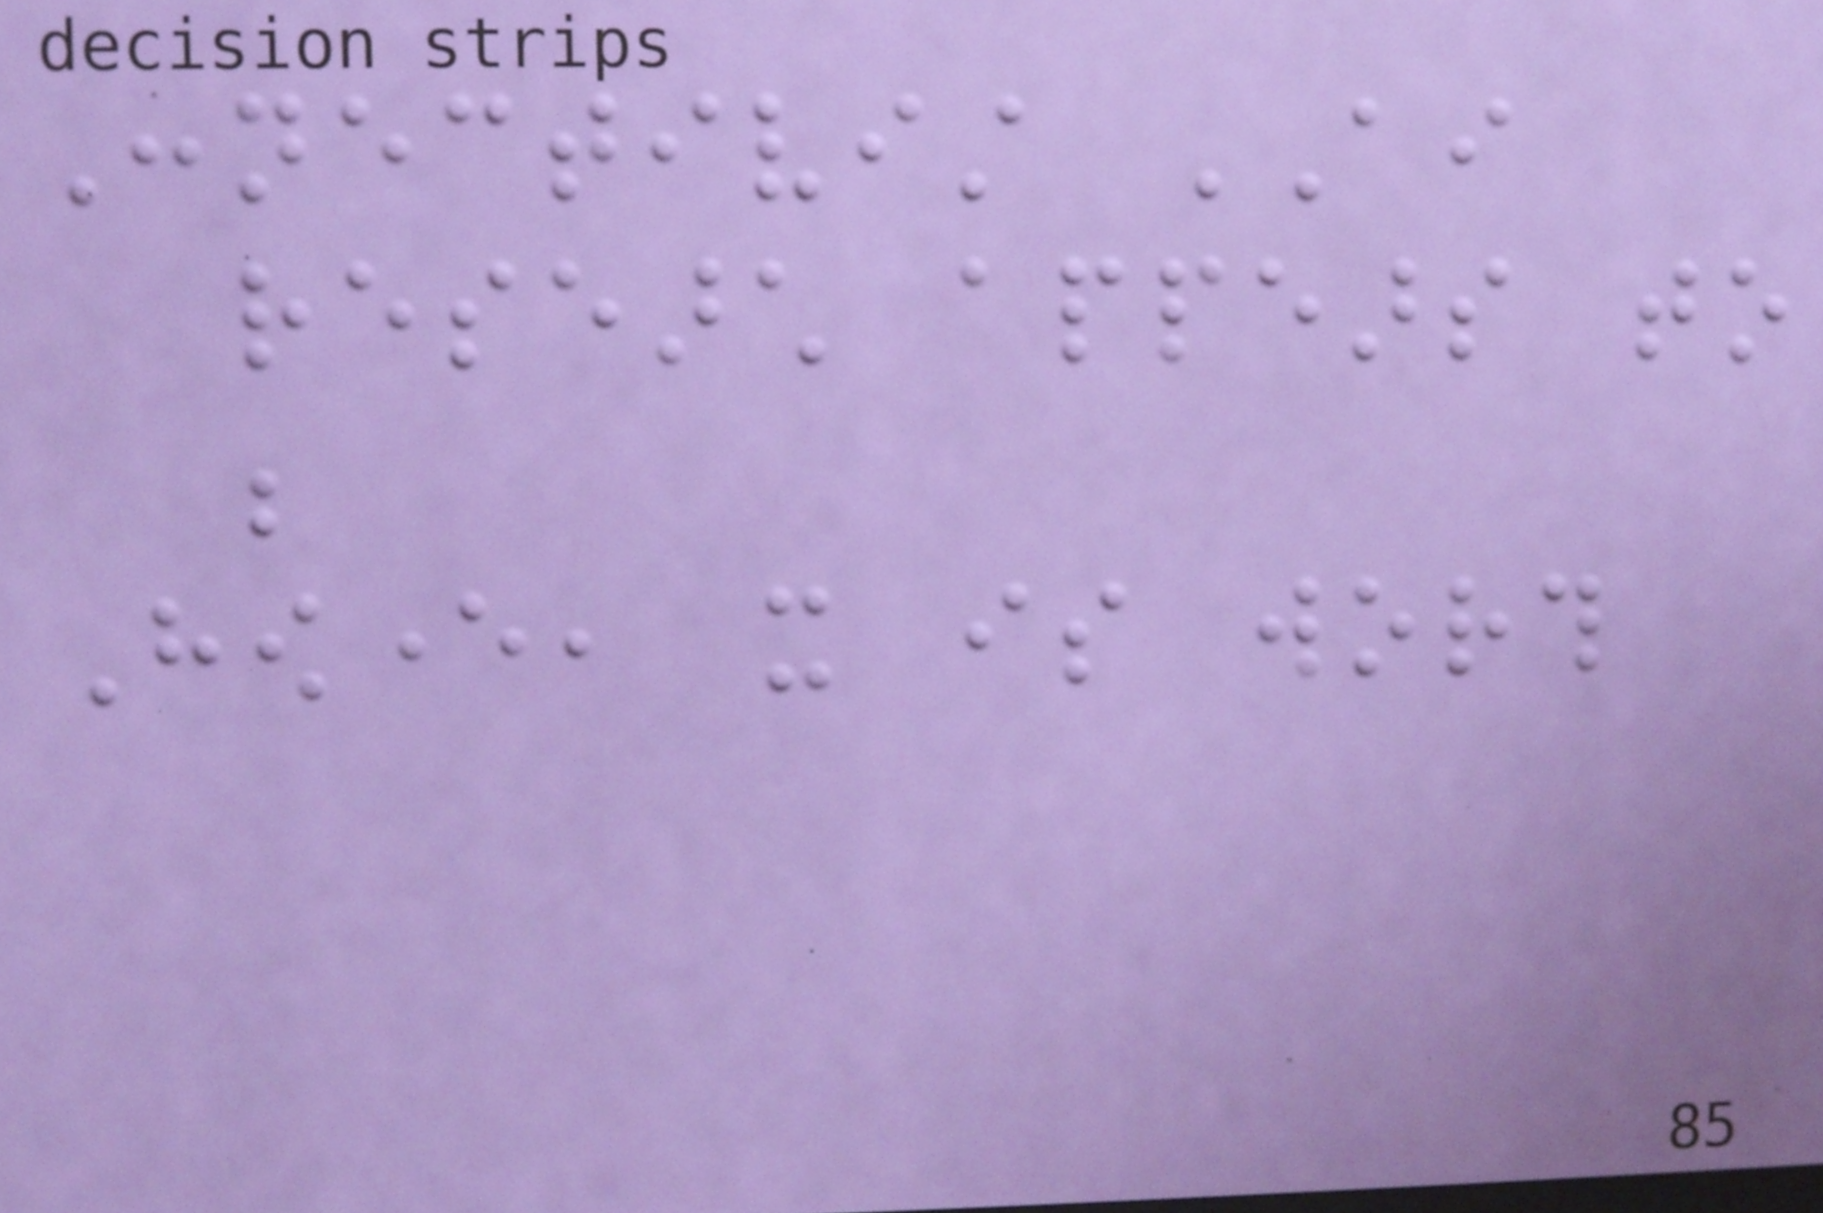Connectivist AI
research appears to
be
However, it is worth
